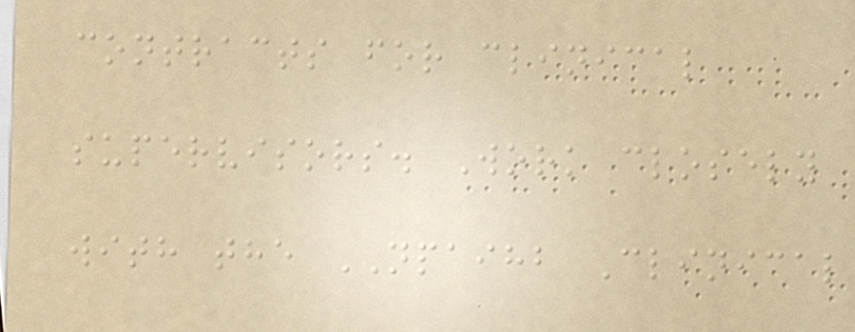contracts for clinical
supervisors. Work closely
with the NPAIHB Clinical
